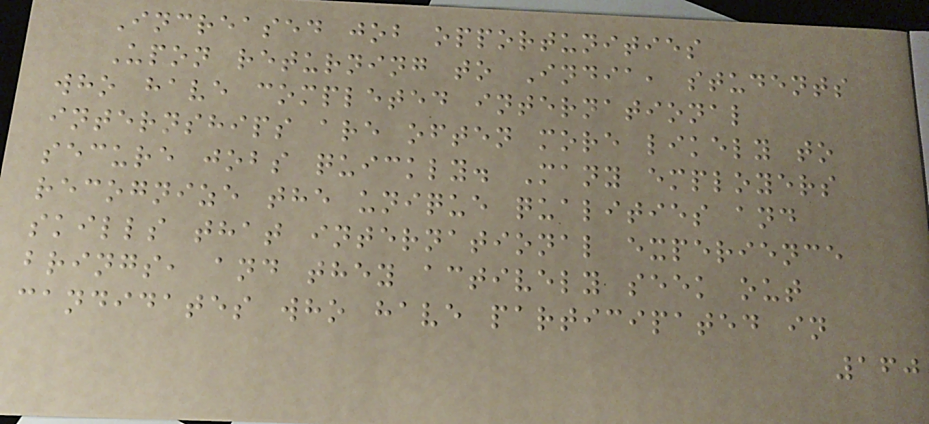Increased job opportunities
Upon returning to India, students
who have completed international
internships are often more likely to
secure jobs quickly. Many employers
recognize the unique qualities and
skills that international experience
brings, and they actively seek out
candidates who have participated in
160
